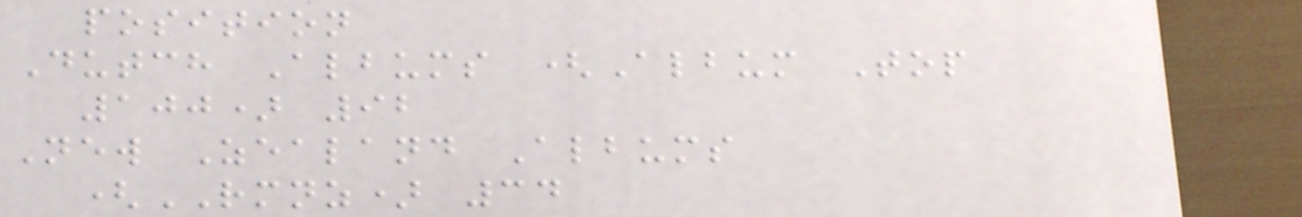position
Dutch Albums (Album Top
100) 92
New Zealand Albums
(RMNZ) 34
